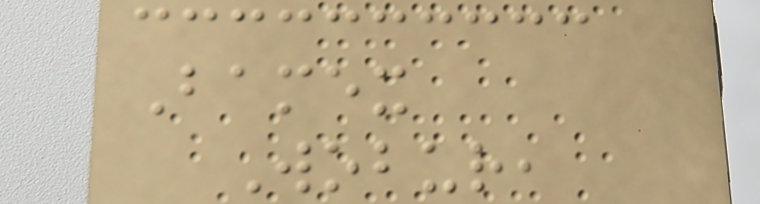Bamex
Wobur,
